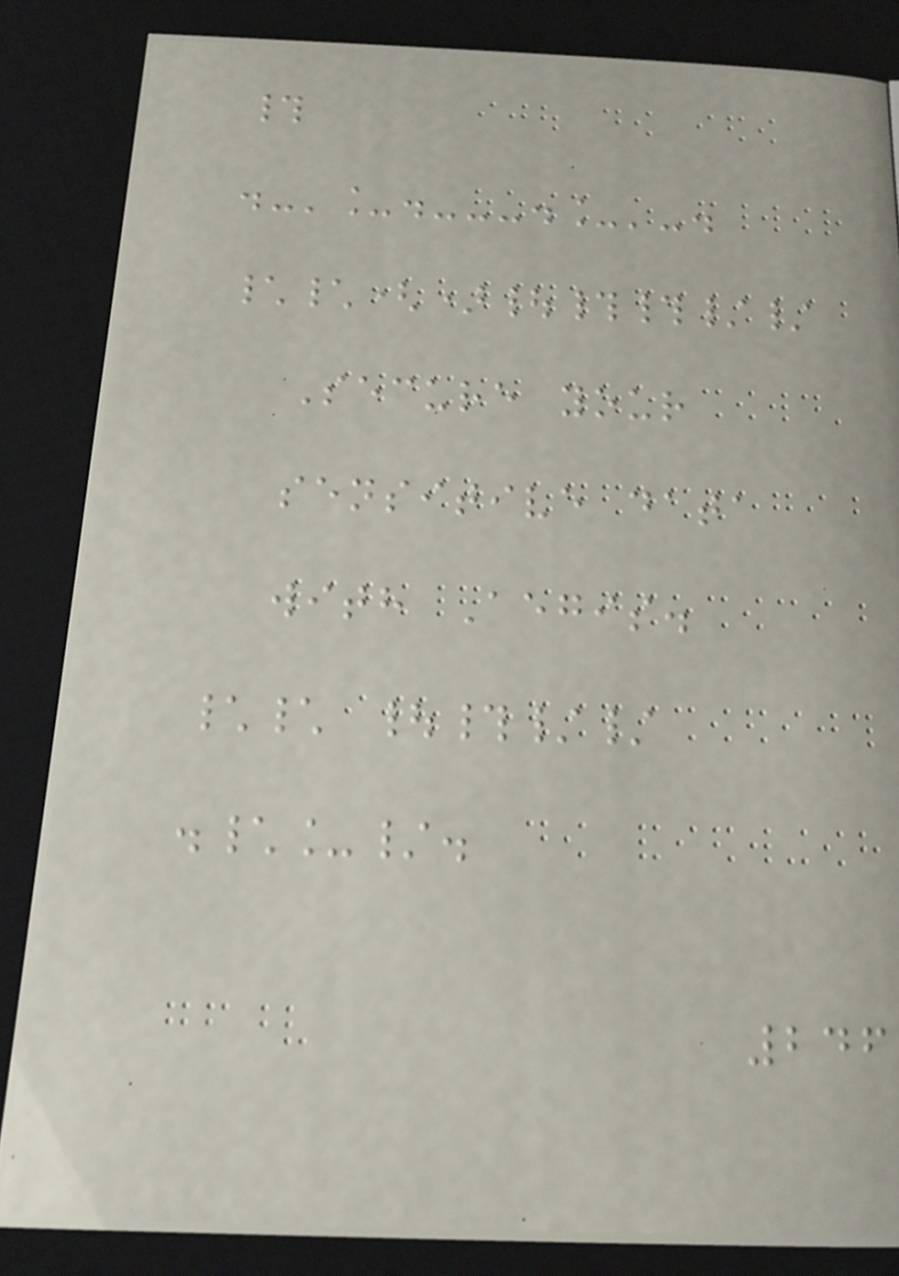#
.-'_.---._'-.
\\()|##//
Secure your
sensitive data
with Aegis.
\\ |#//
.\_/.
246
